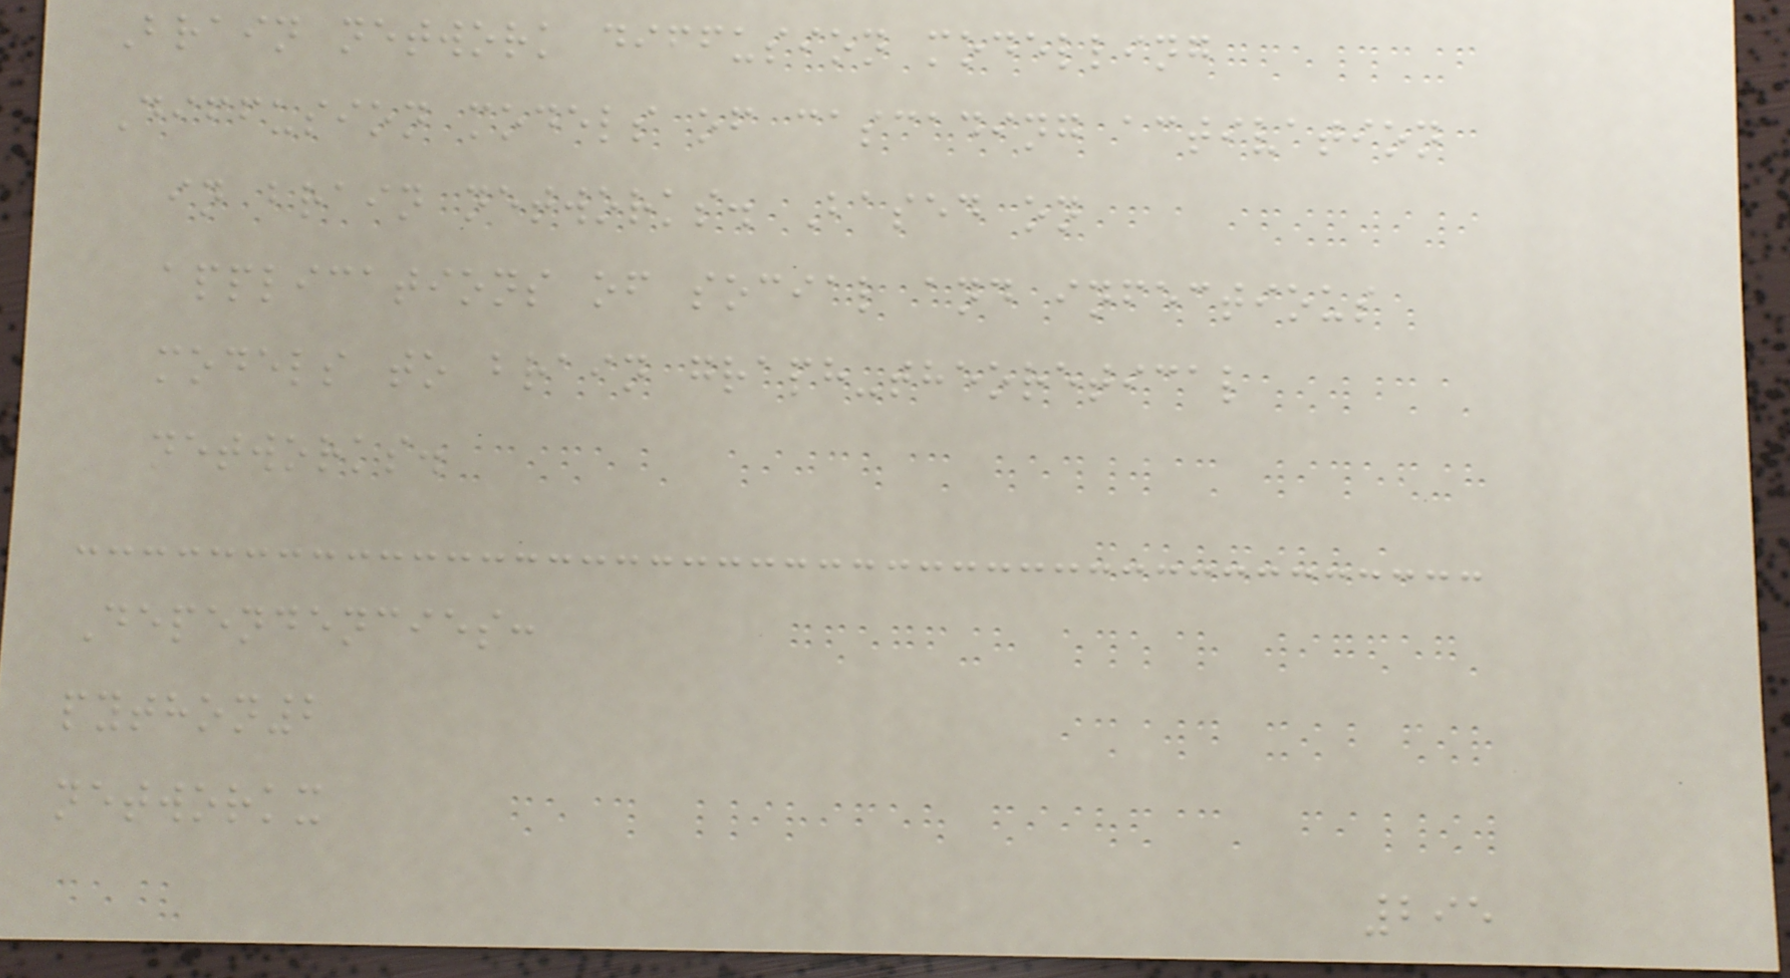Brain network diffusion modelling
Diffusion models of cascading activation
in brain networks. Based on
applications of social and infectious
models to brain graph-theoretical
networks.
Dependencies:
python2
networkx
295
